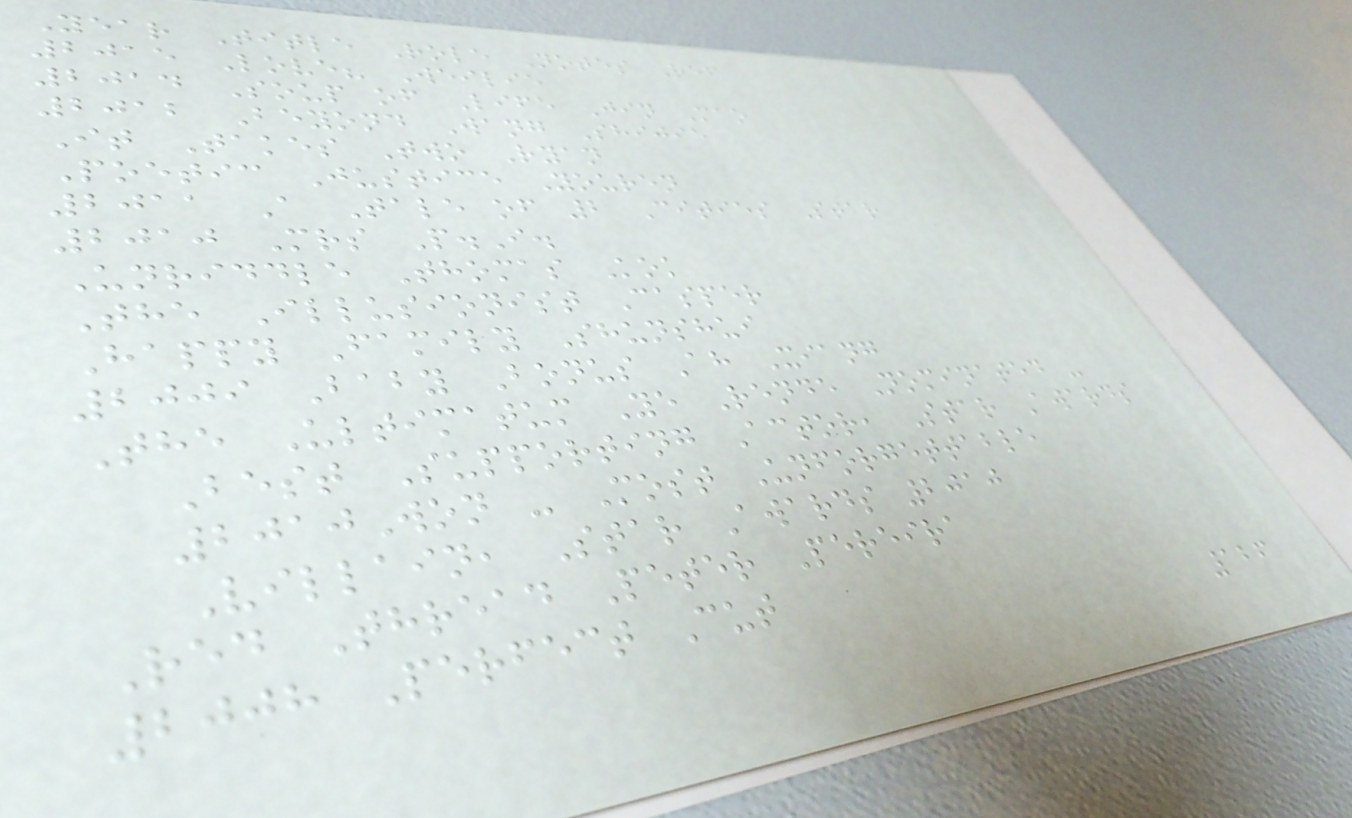Year Title Role Notes Ref
2015 Love? Weilie
2014 Soup of Life Jin Mao
2012 Beyond Wang Shijie
It Takes Two Ryan
Poetic Justice Youren
2011 A Tale of 2 Cities Star
2010 Mrs P.I.
Unriddle Thomas Kok
The Illusionist Casper
Happy Family Shunshui
2009 Baby Bonus Ah Xiang
The Ultimatum Ye Rende Nominated -
Best Supporting Actor, Star Awards
2010Won - Most Unforgettable
Villain, Star Awards 2010
Red Thread Peter Pereira
2008 Perfect Cut
126
